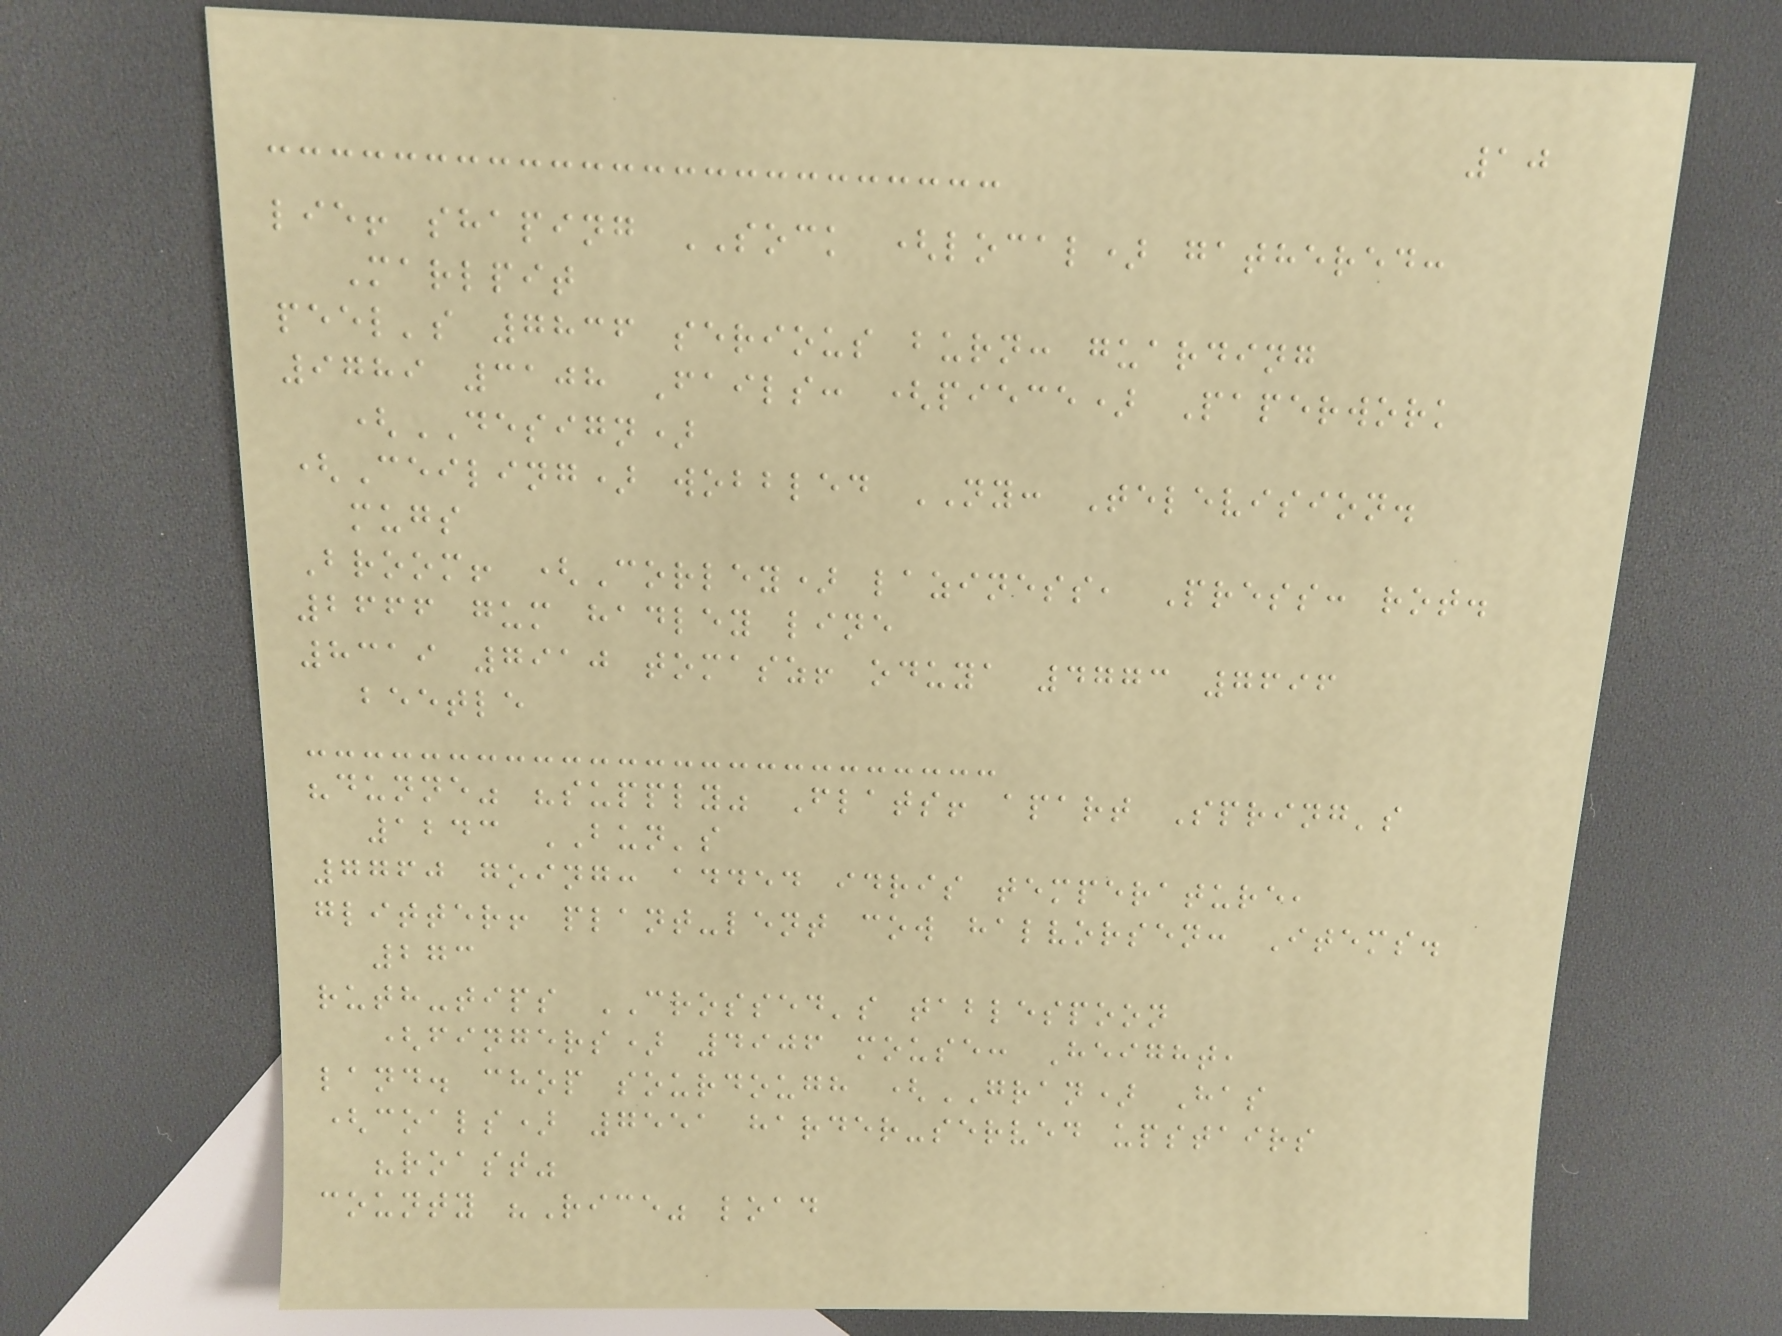10
lie! shaping SOCK (local) gathered:
Marlpit
peel's 7836 serious burn: guarding
9789 3108 Fails: (piece) Paperwork
(DESIGN)
(Ceiling) wobbled NY: Television.
mugs
Broom! (Corley) laziness, Press: rot.
2666 gum hadley line
8319 7910 tomasz! oduya 4773 7696
beetle
"dunne" "supply" Flats! apart Spring's
1243 BUN's
7760 going: added idris temperature,
glitter! plant-lent cow halvorsen: Items.
273
ruth-tips CROSSED's tablespoon
(fingers) 4906 mouse: Height,
land. chop sourdough (GRAN) Has
(coals) 7551 harder-served upstairs
"roast"
county "Rice" load
